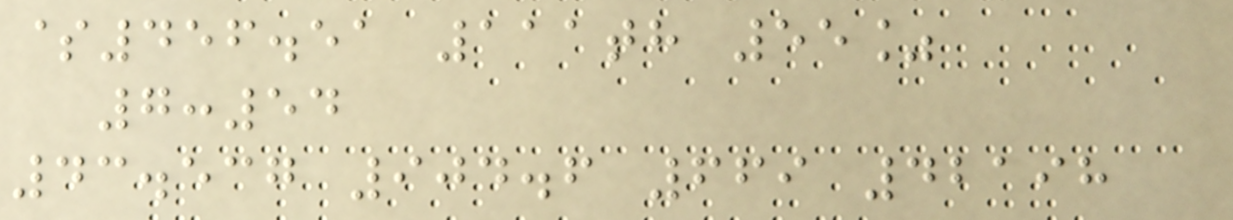$456.51 111th 55%
7:54
43.537 904.6 669 42198
